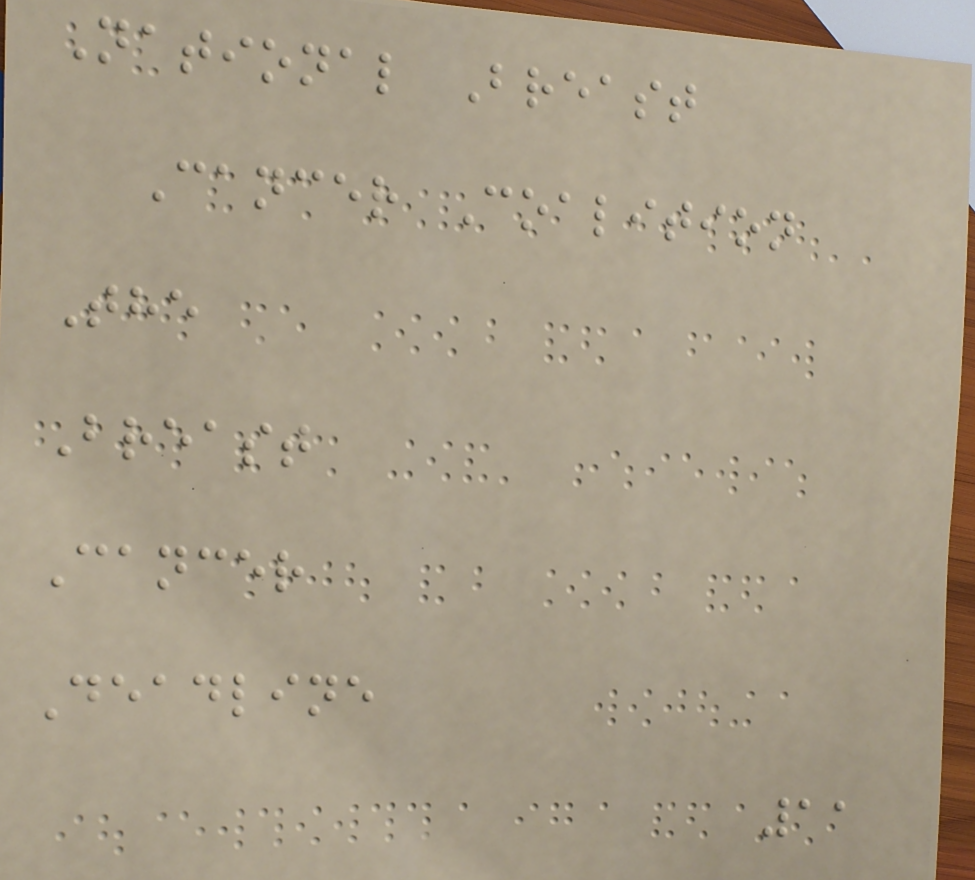National Breast
Cancer Coalition
The
Breast
Cancer
Deadline
11
